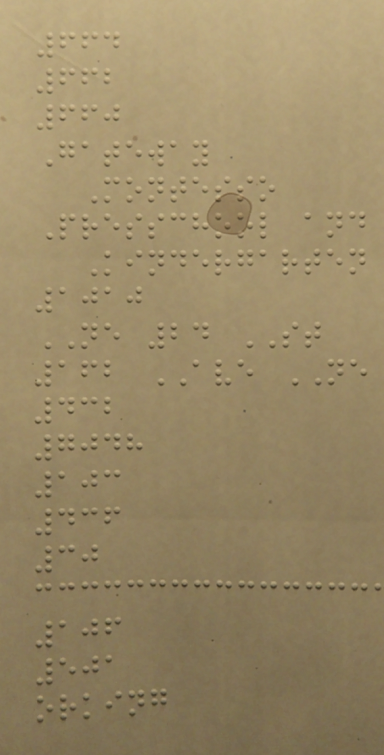664
662
660
Gateway
Montesso
Presschool and
Kindergarten
1010
NE 24 ST
162 AVE NE
432
7048
103
436
30
106
501
orking
